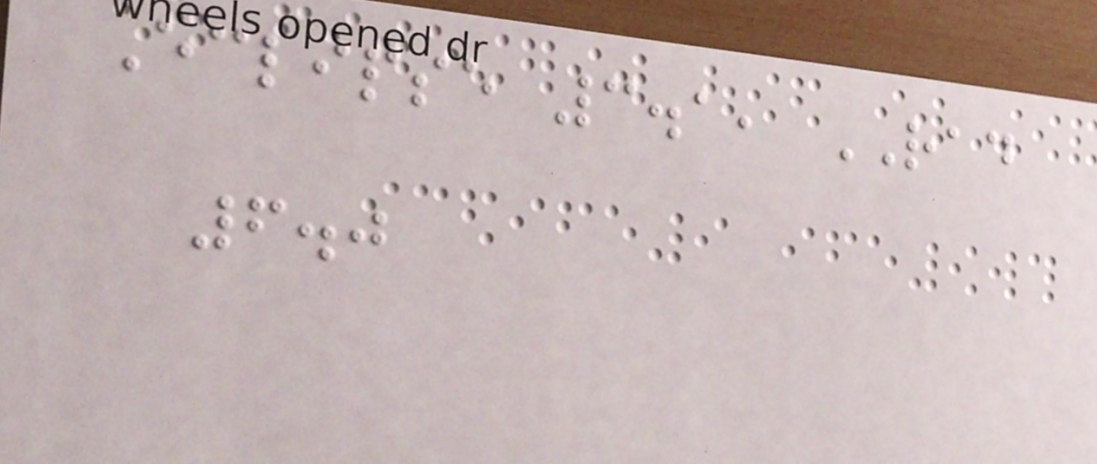Eclipse 3.1, RAD
6.0
